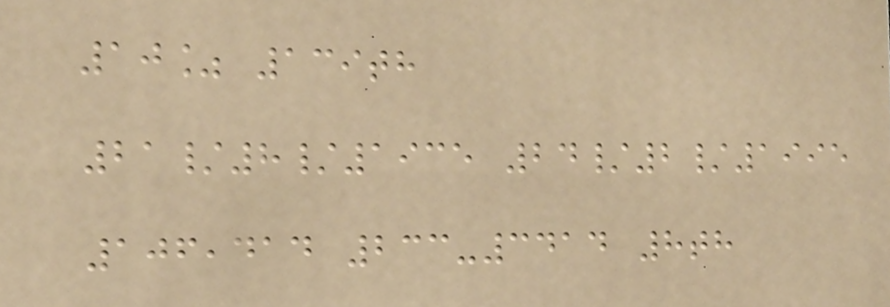10% 139th
21/8/1935 24/2/1995
106,414 233-3414 8th
